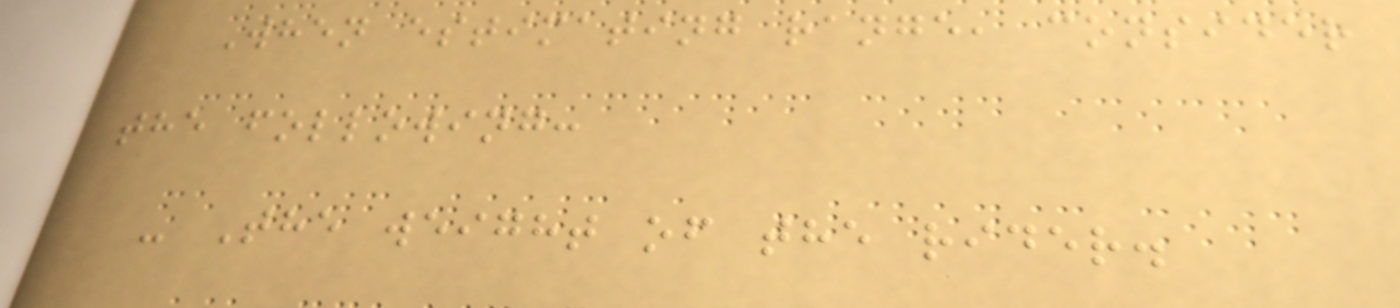When estimating range, consider
the following:
- The weight of the rider.
